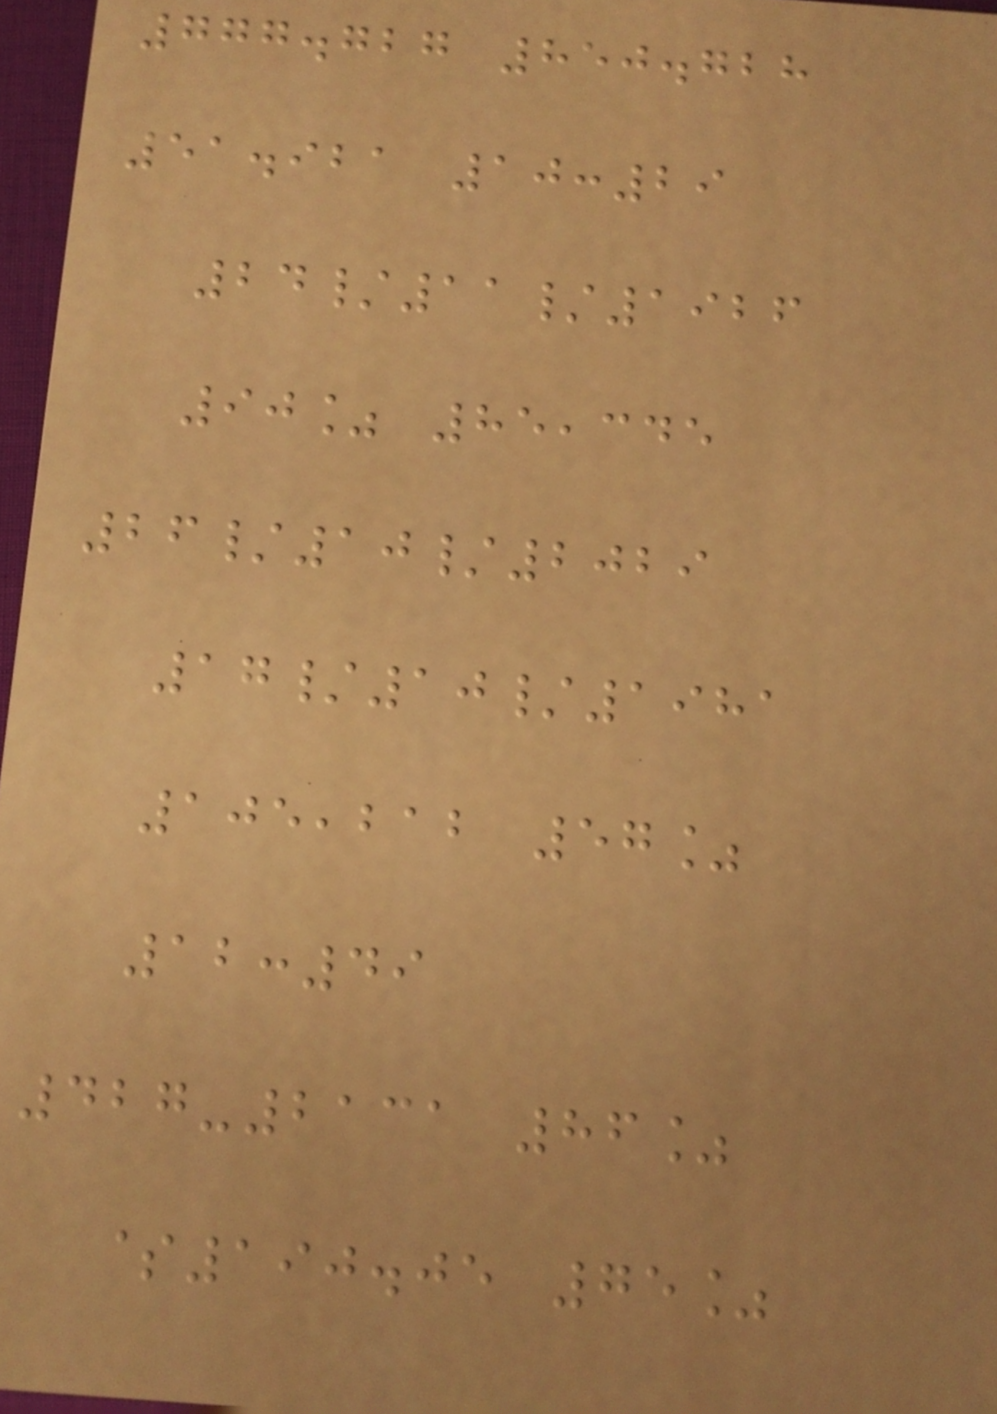777.727 850.728
51.921 10:29
24/11/1926
90% 85,345
26/10/2029
17/10/1981
105,212 57%
12:49
427-2131 86%
$190.05 75%
